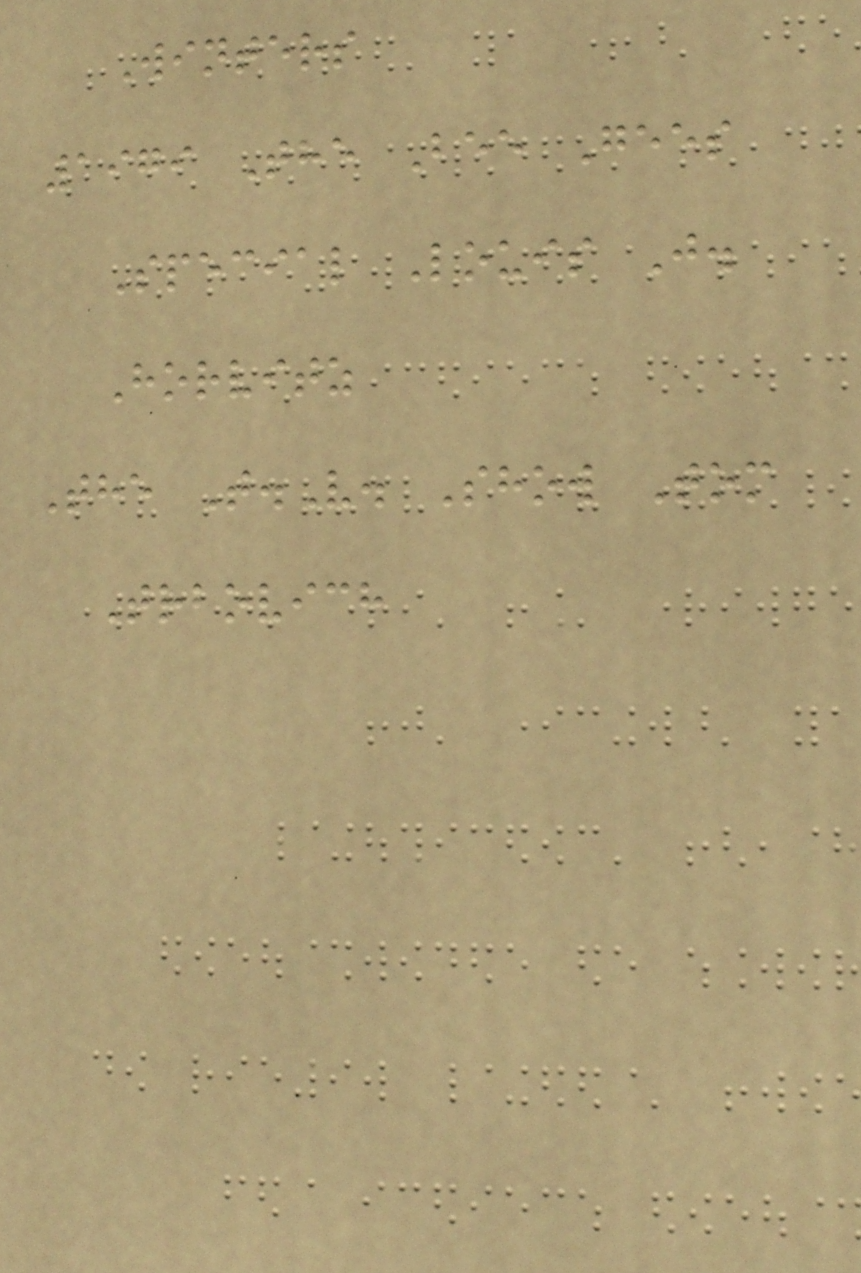Winters
1979 The Bee Gees
Special Louis J.
Horvitz
The T.V. Show Tom
Trbovich
